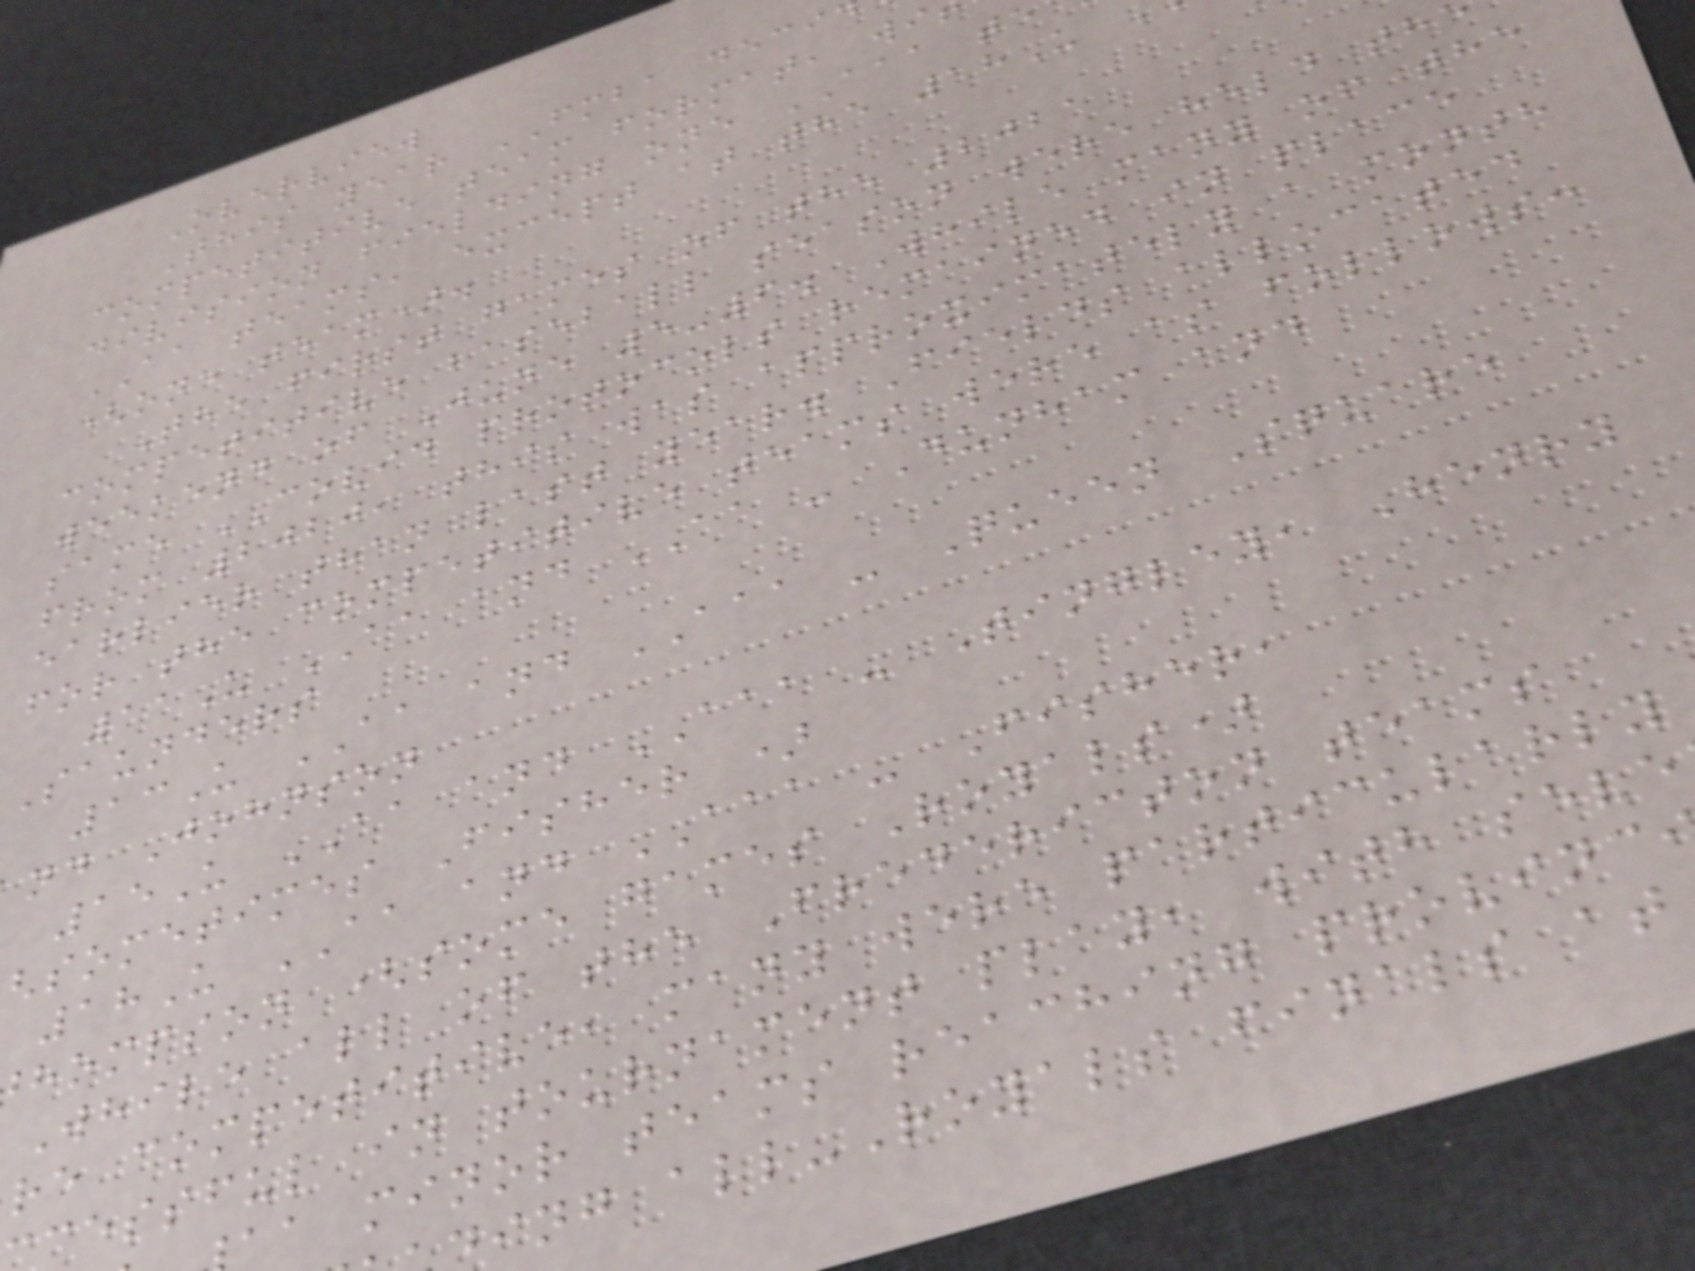Overview
This year FMBA deci
competitive team format, wi
division fielding one AAA te
AA teams, except at the 18U
(one team).
The first games of the 2021
competitive baseball season were held th
weekend of June 5-6. While many of the
same COVID protocols remained in place
from 2020, this was approximately a month
earlier than last year. Fields allocated
for the competitive teams were as follows:
11U AA and AA - Dunham and
Saunders
13U AA and AAA - Queen Square
nd Johnson
15U AA and AAA - Tingley, Henry
sometimes Fisher )
18U AA and AAA - Fisher,
hompson (some games Royals)
While all of the Fredericton teams
re competitive, many were particularly
cessful in tournament play, with seve
aa minor teams reaching provinc
ing all-Royals finals at
